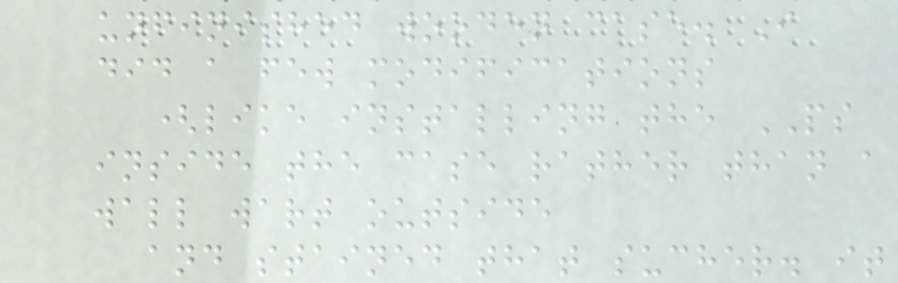unfinished wooden case. I
did a few modifications
(like installing the PS
inside the case rather than a
wall wart outside
and stained that sucher. it
